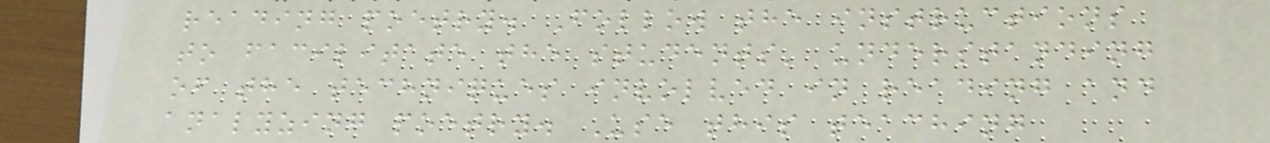reading poetry. Follow the instructions
to facilitate the students' understanding
of the techniques involved in reading and
analyzing poetry. Use this teaching
